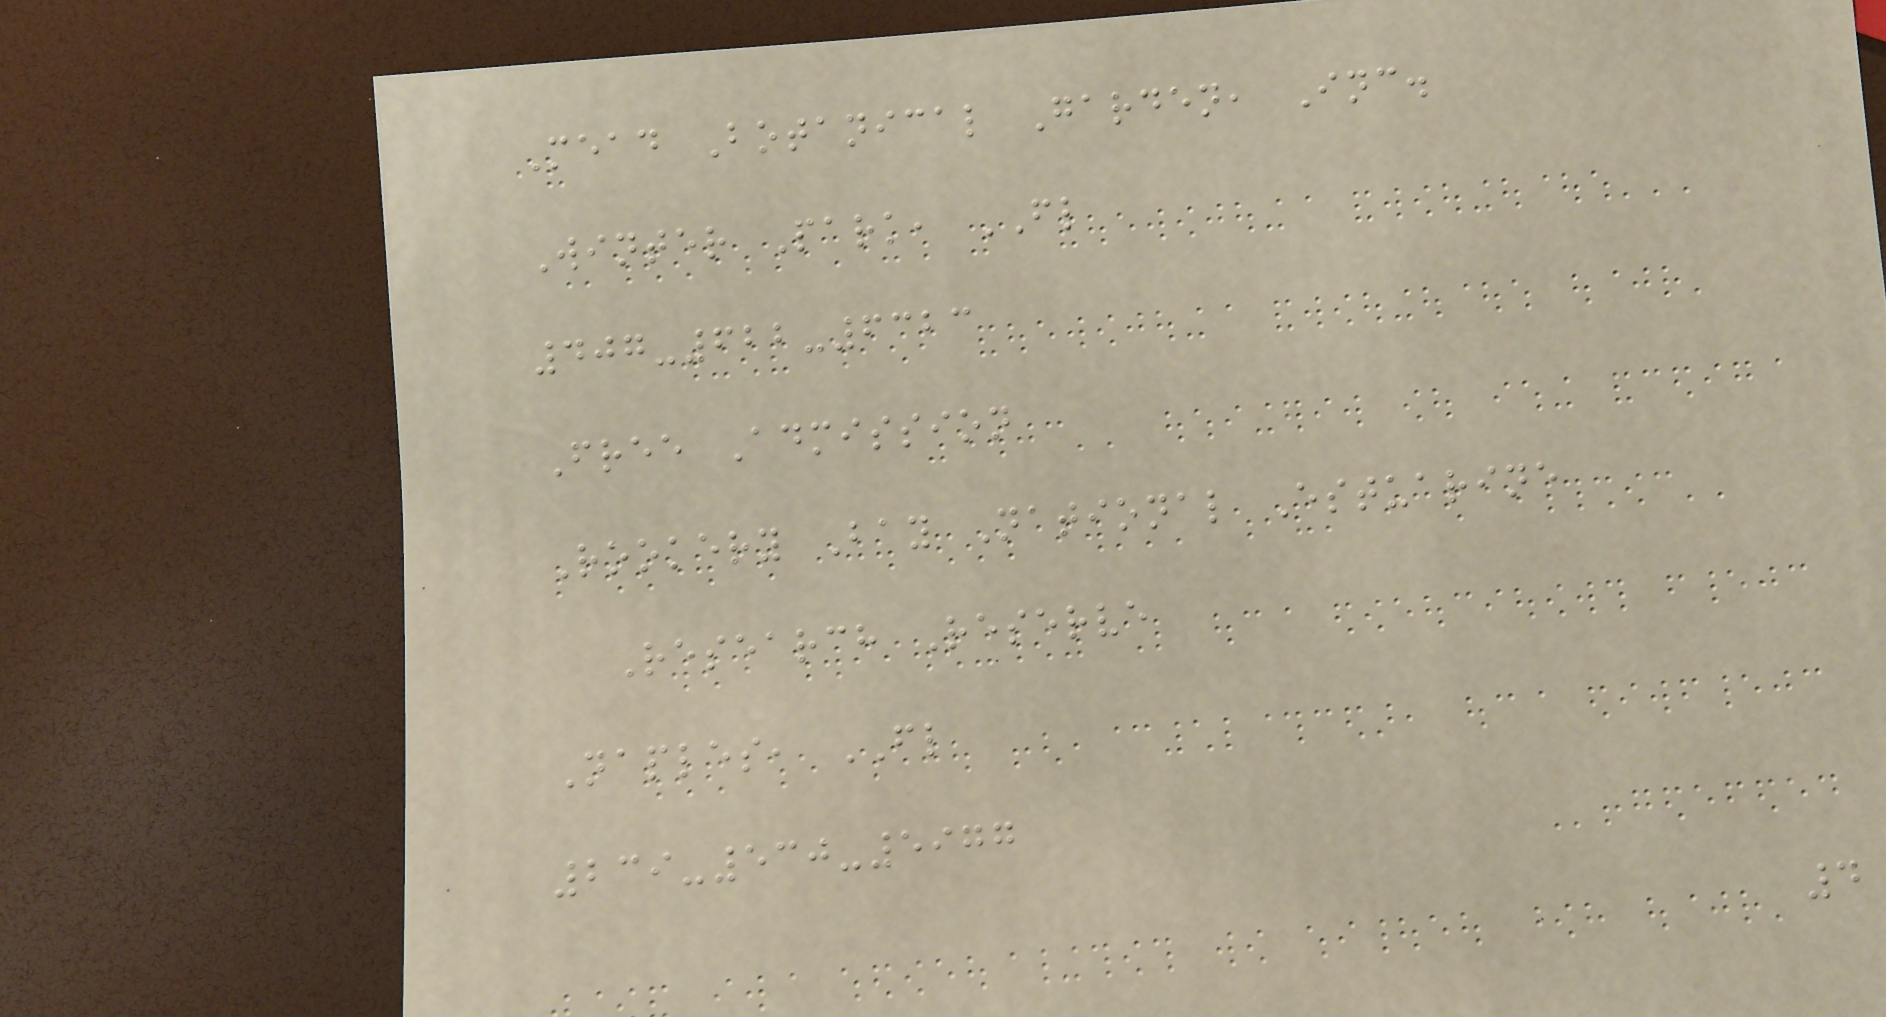Mead Botanical Garden, Inc.
Winter Park, FL
407-622-6323
Free Admission
Rookery Bay National Estuarine
Research Reserve
Naples, FL
239-530-5977
4
